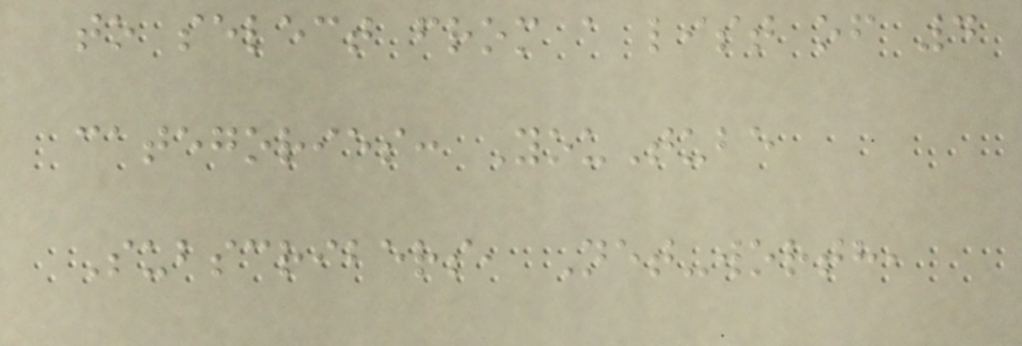to select from a list of 4
categories: YouTube
Subscribers, Net-worth,
